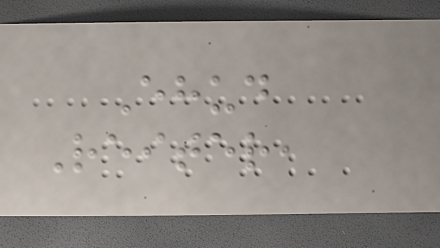Ehud
Reiter,
